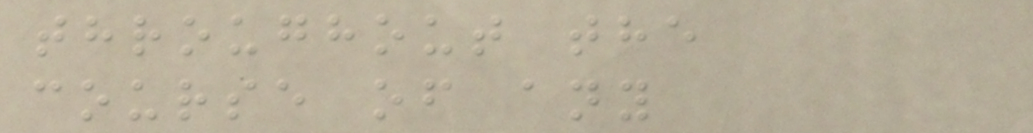throughout the
course of any
